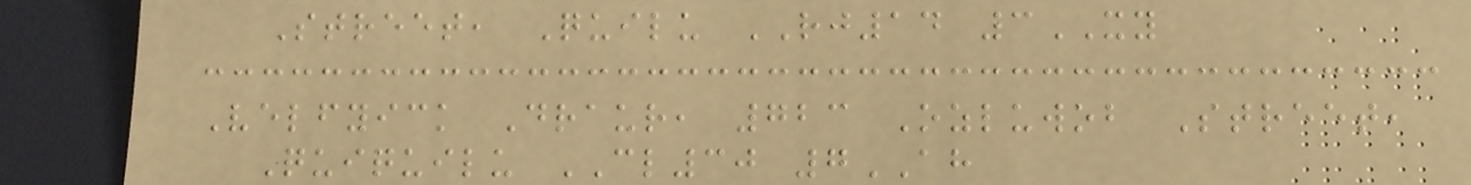Street, Quilu RJ14 3XY
Velfyick Draur, 723 Ozluwob Street,
Quiquilu CL30 7AH
